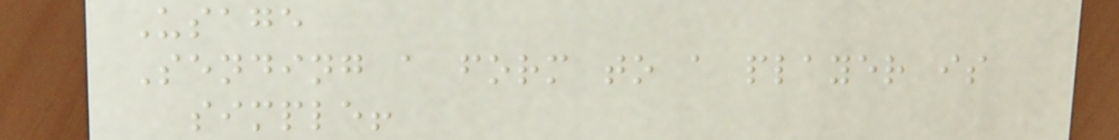Usage
Sending a form to a player is
simple!
